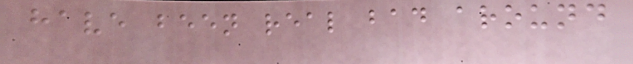have been real bad around
